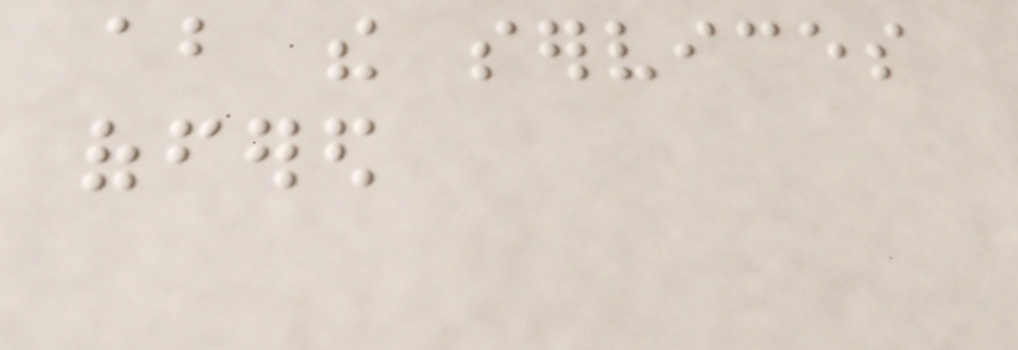about the services
offered
